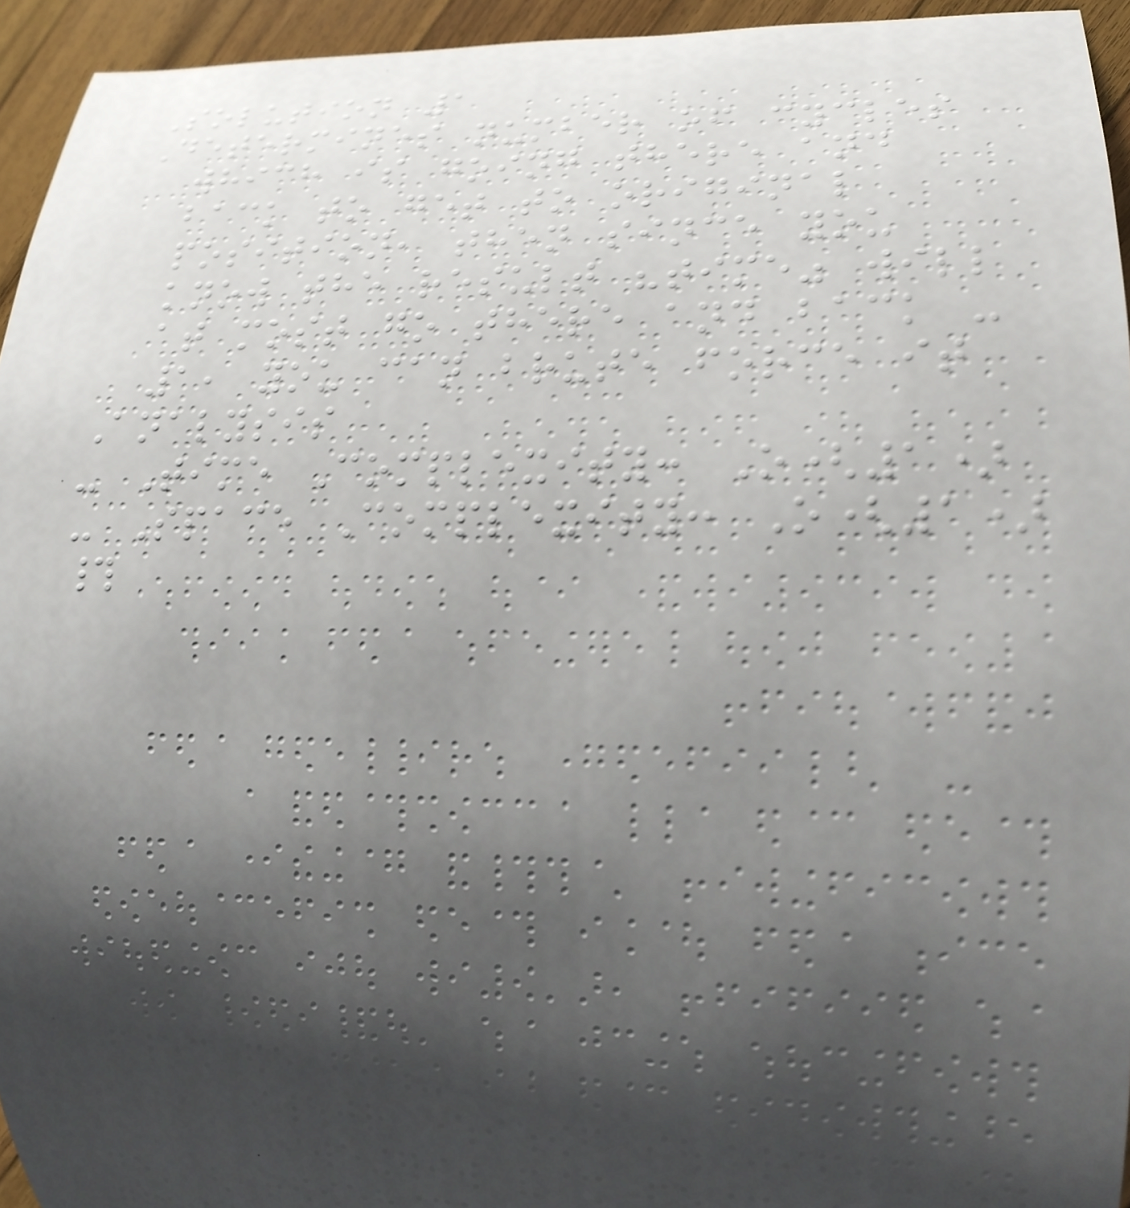Solution 1
Determines number of cycles
which is going there and
back to get to original
position, then since you
know the result "time" will
at most go there and back -
1, you can brute force it
Analysis
- Time Complexity: O(1)
- Space Complexity: O(1)
#
